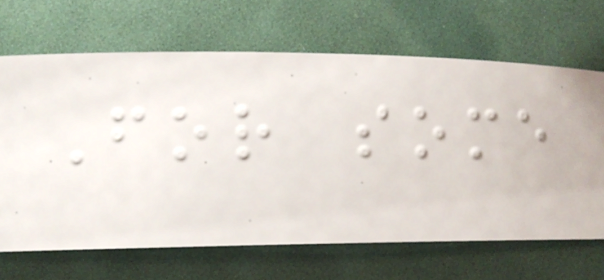For some
